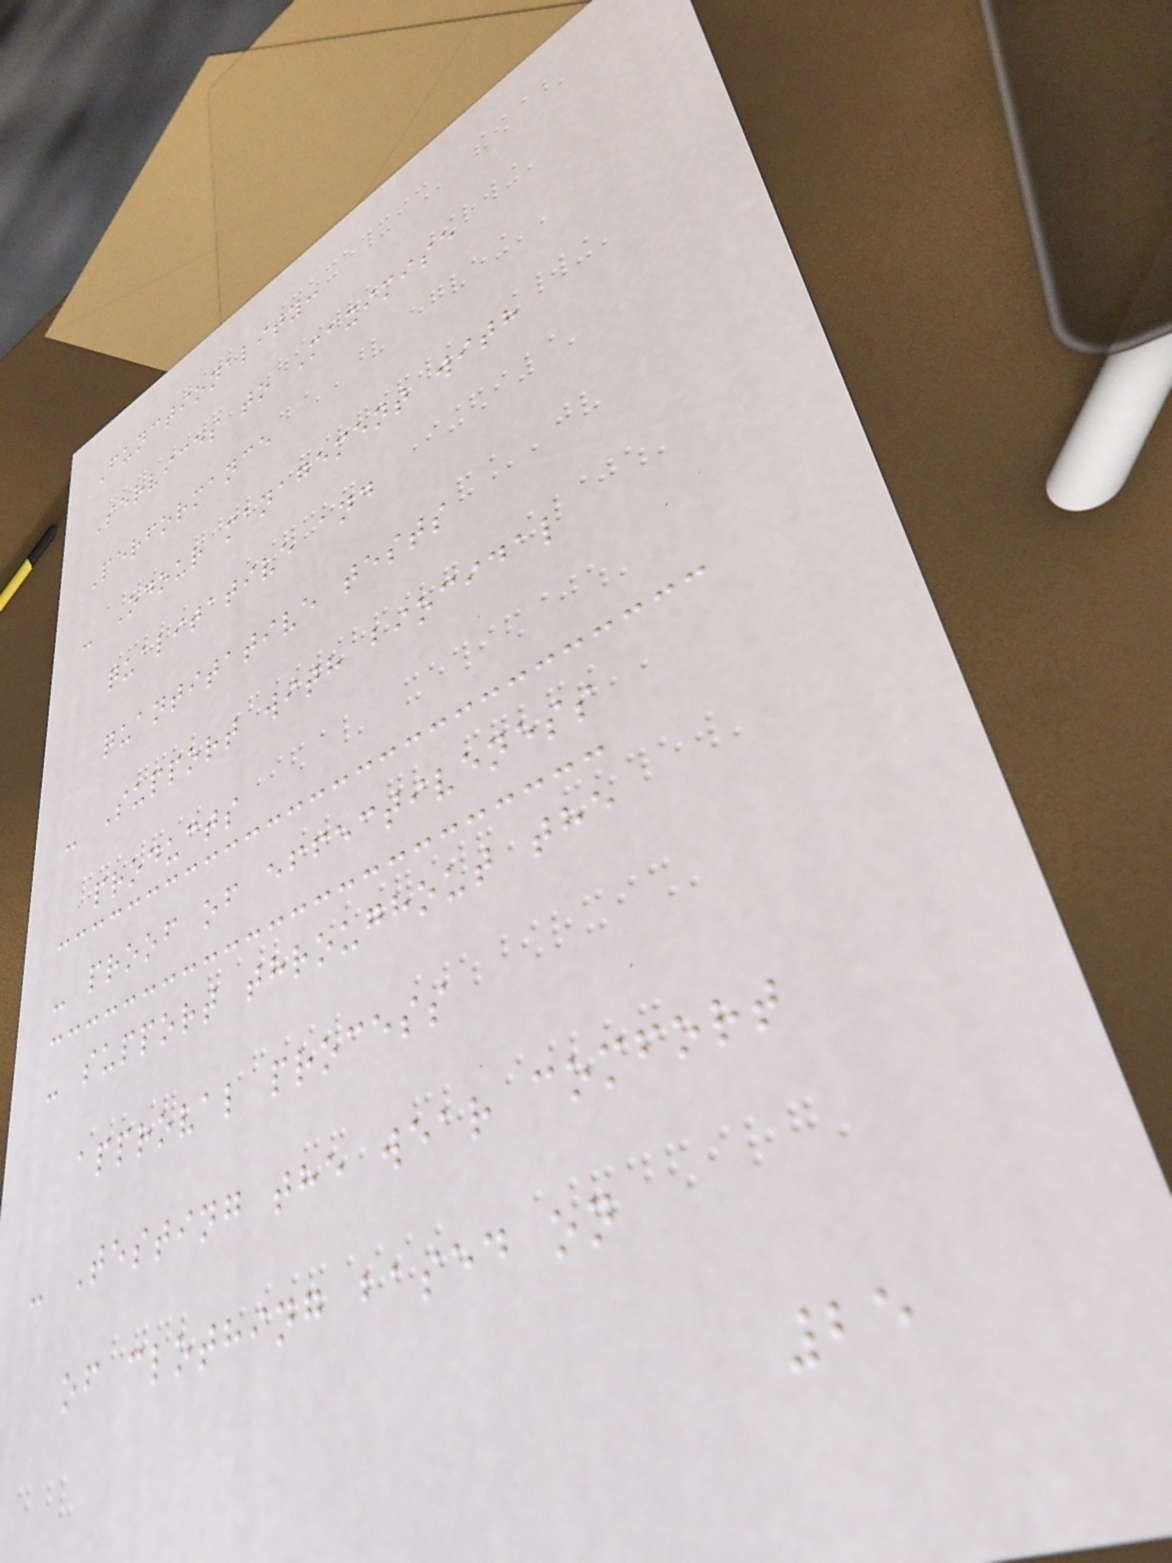Functionality:
Services to Maximise
Performance
- Odour management with
qualitative and
quantitative tests
- Support with biocidal
products
- proof of effectiveness
- support throughout the
approval process
- Testing the wear comfort
of clothing based on
25
